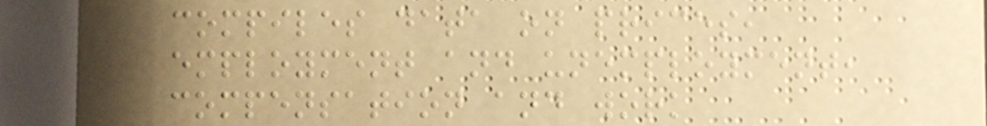compiles data on prices,
employment and unemployment,
compensation and work
